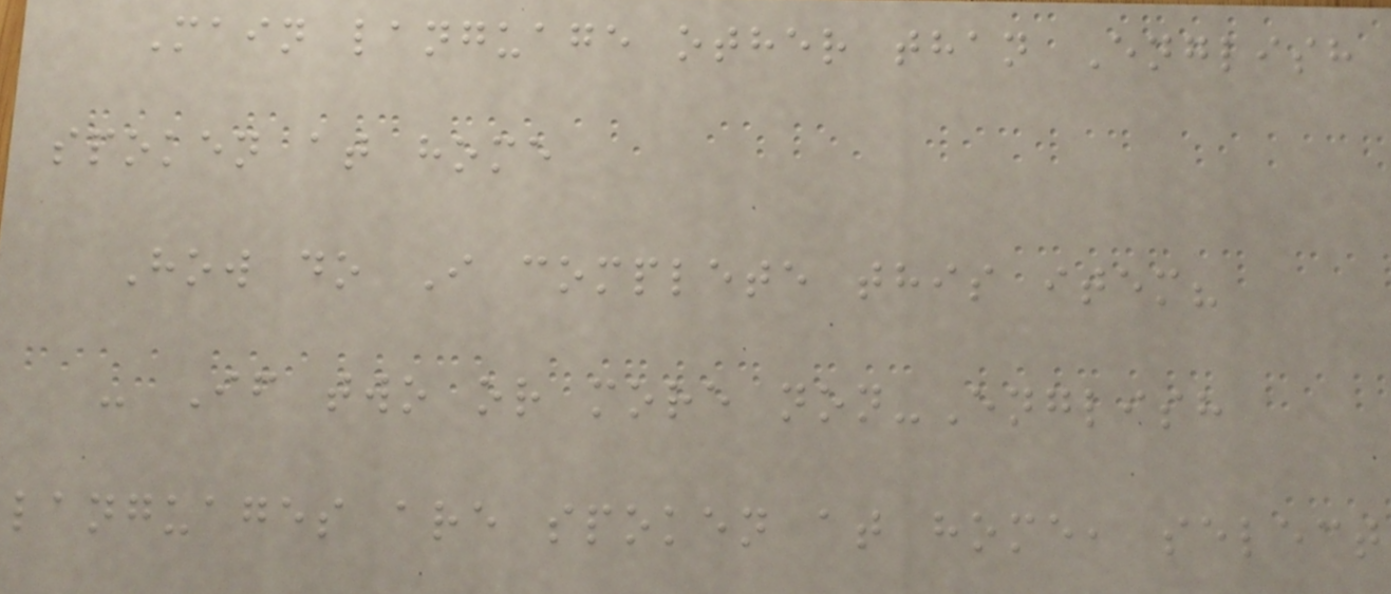Main language other than English
spoken at home
How do I complete this item?
- If two or more non-English
languages are spoken at home, select
